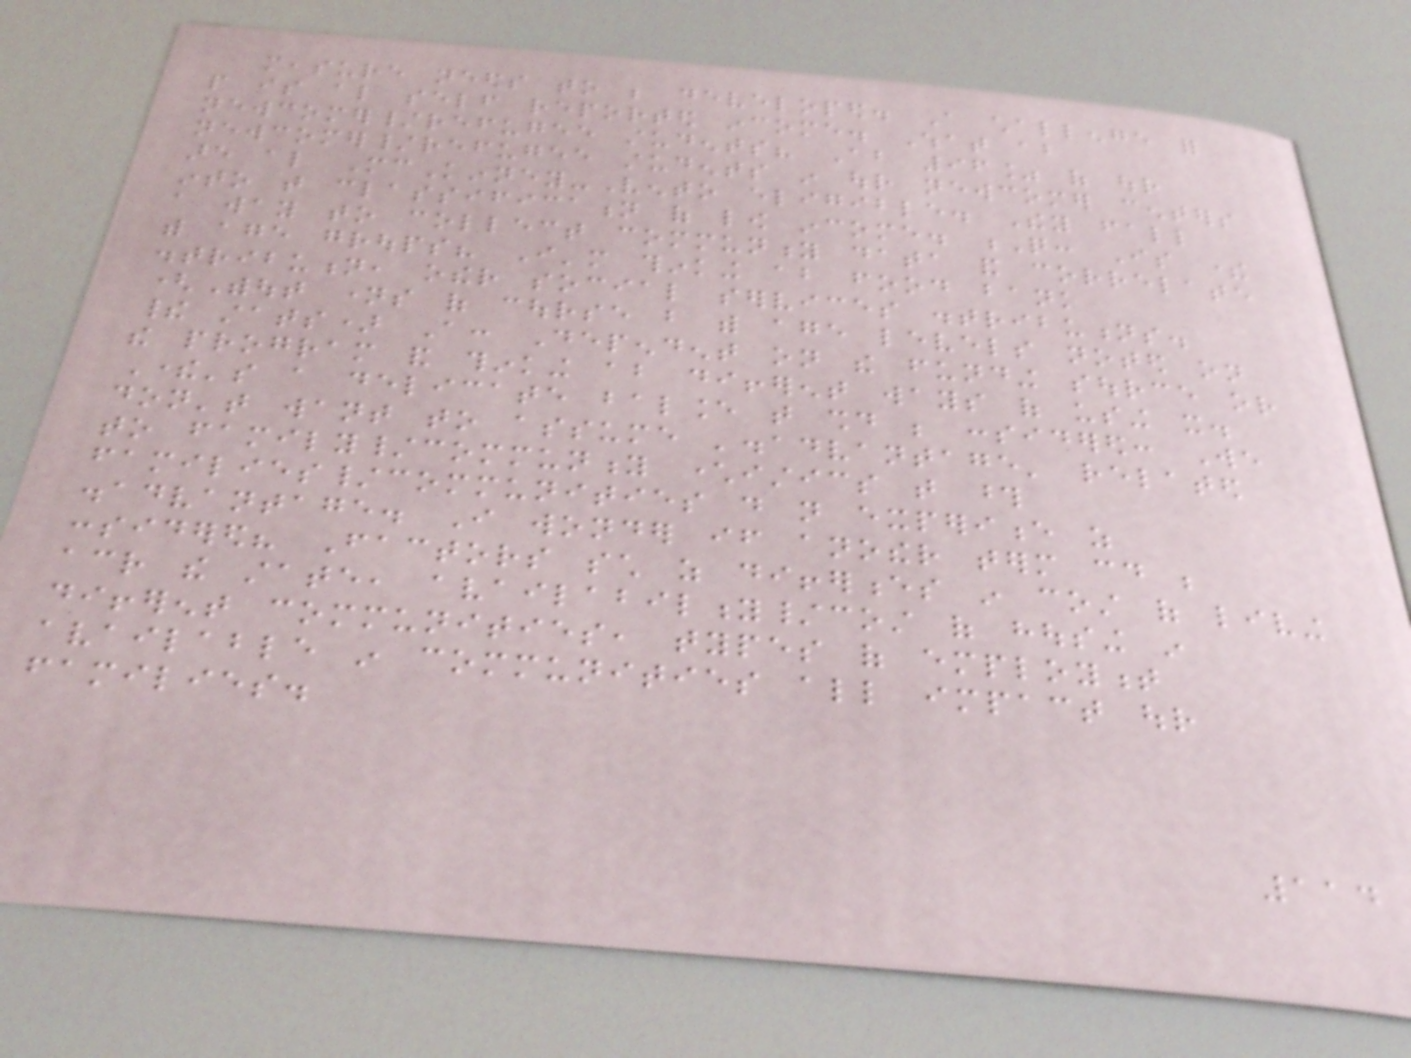measure needs to be developed. A challenge for
people is also self reported income. What about
newcomer/refugee students? About 96% of our
newcomer/refugee students in our newcomer centers
are also McKinney-Vento eligible. They fall
into that classification of low income. Q: Is there
a way to collect community data and correlate
with age groups? I'm thinking about food bank
distribution, other social services distributions.
(Without names of course but with age levels noted on
their stats) A: Dependent on the funding source or
the program and thinking about different ways of using it.
There's a delicate balance that should be considered: We
don't want to assume 'disadvantage' related
to family/community characteristics that those
families/communities do not experience as
disadvantage. I wonder if another term could be
considered? Factors such as differences in cost of living
across the state, availability/cost of housing in
different communities, types of employment
available in communities all impact our
families.
114
